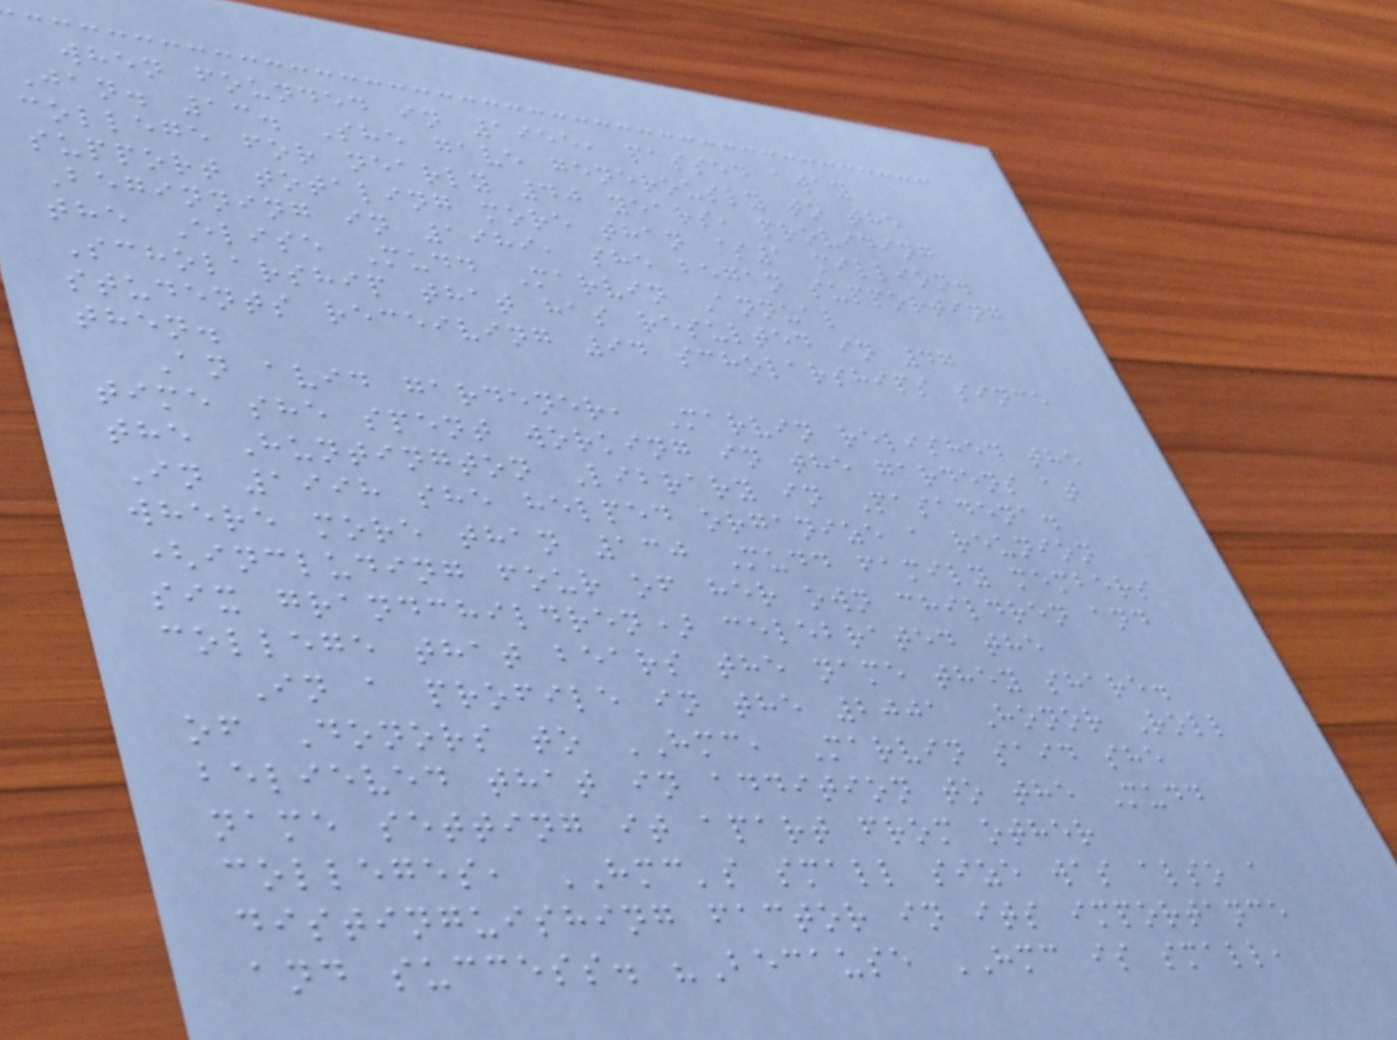when founded in 1955, passed away
Jan. 13. She gave generously to the
college for nearly 40 years, providing
support totaling more than $1 million.
Beginning in 1989, she began supporting
the Elise Mudd Marvin Annual
Scholarship that has resulted in 47
students receiving 94 scholarships since
then.
An avid gardener, Marvin relished the
time she spent working in the gardens at
the Huntington Library in Pasadena.
In 1998 she helped organize a reunion
where more than 130 Mudd family members
(including four of her own children and
six grandchildren) celebrated the
college that bears the name they share.
In a profile in the 2001 Honor Roll
of Donors to HMC, Marvin said she
believed that in addition to the Mudd
name setting it apart from other
colleges, HMC's small size was also a
distinguishing factor in its importance
and success. "Because HMC is small,
